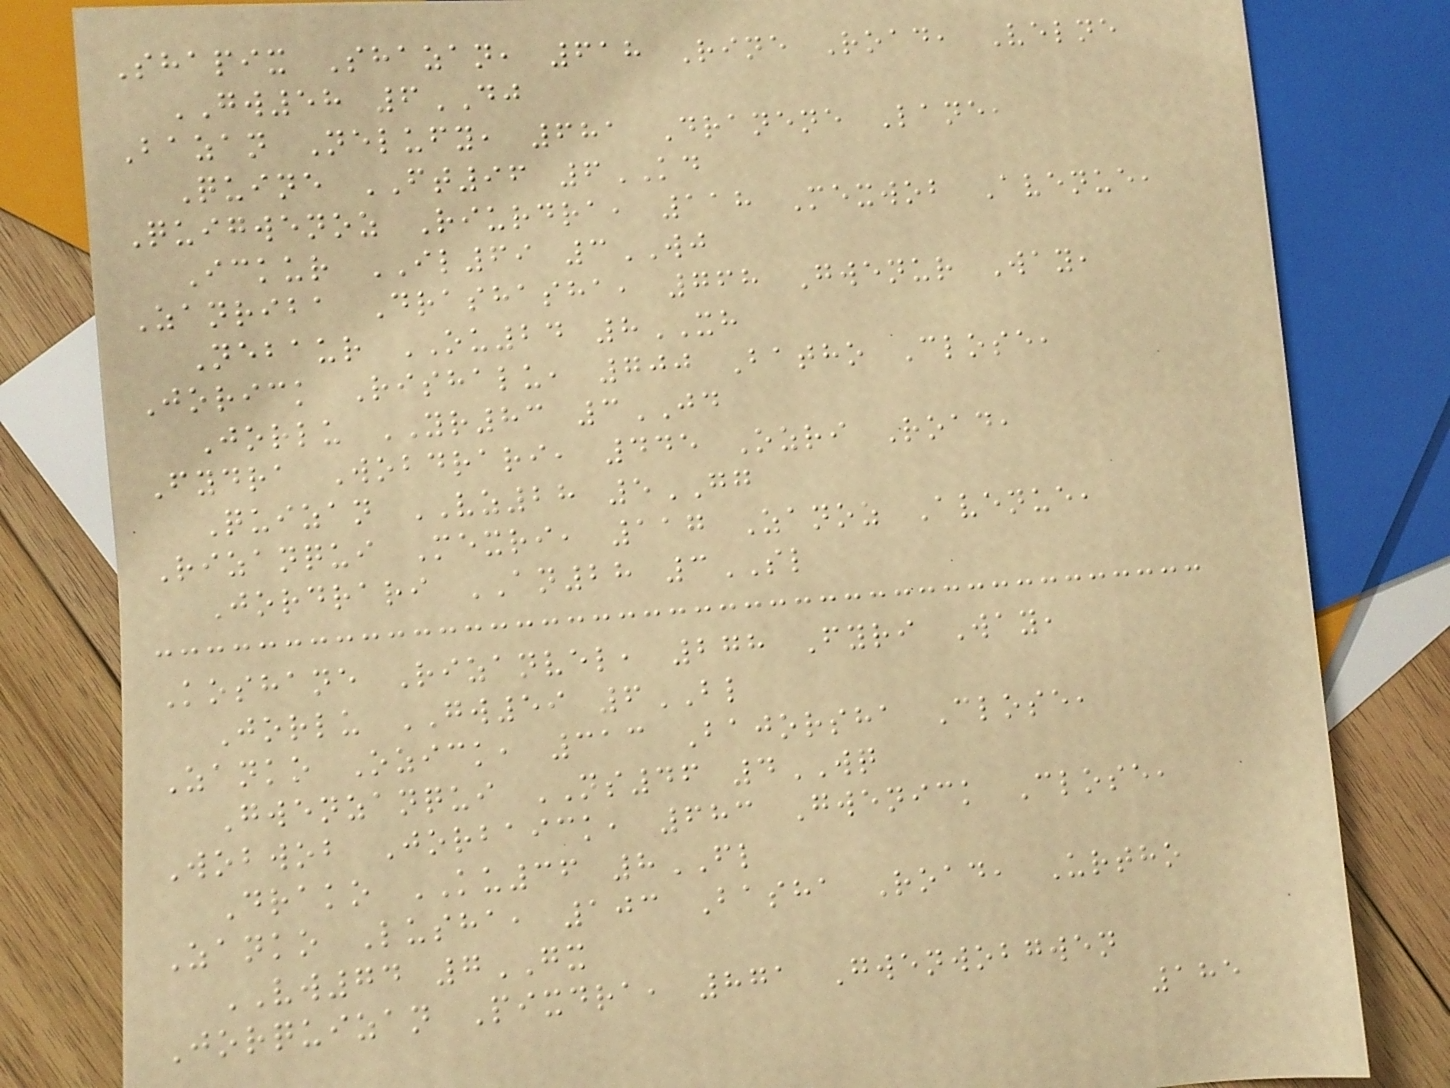Shapix Shazan, 618 Rine Road, Velne
GW58 6DJ
Bazan Nelufy, 681 Dranene Lane,
Quine FT96 6KD
Quigwenoz Riurdra, 118 Mexwob Avenue,
Ickur IL69 3WJ
Zanriba Drashasha, 768 Gwenur Way,
Nebaur OU24 8XH
Jorick Rishalu, 700 Batho Close,
Jorlu YR83 3JD
Fydra Wobdrari, 445 Ozri Road,
Quizan VZ28 5GG
Rizanqui Mexri, 117 Zanoz Avenue,
Jordrari AN28 3SL
Koshane Rizanvel, 278 Fyri Way,
Jorlu GW59 6BL
Zanko Ozick, 313 Bajorsha Close,
Gwenzanqui NS46 4WQ
Wobwob Jorbaick, 683 Gwenick Close,
Drako KU36 8FL
Zanko Lusha, 103 Basha Road, Urtho
VW74 7GX
Jorquizan Pixdra, 871 Gwenwobgwen
185
